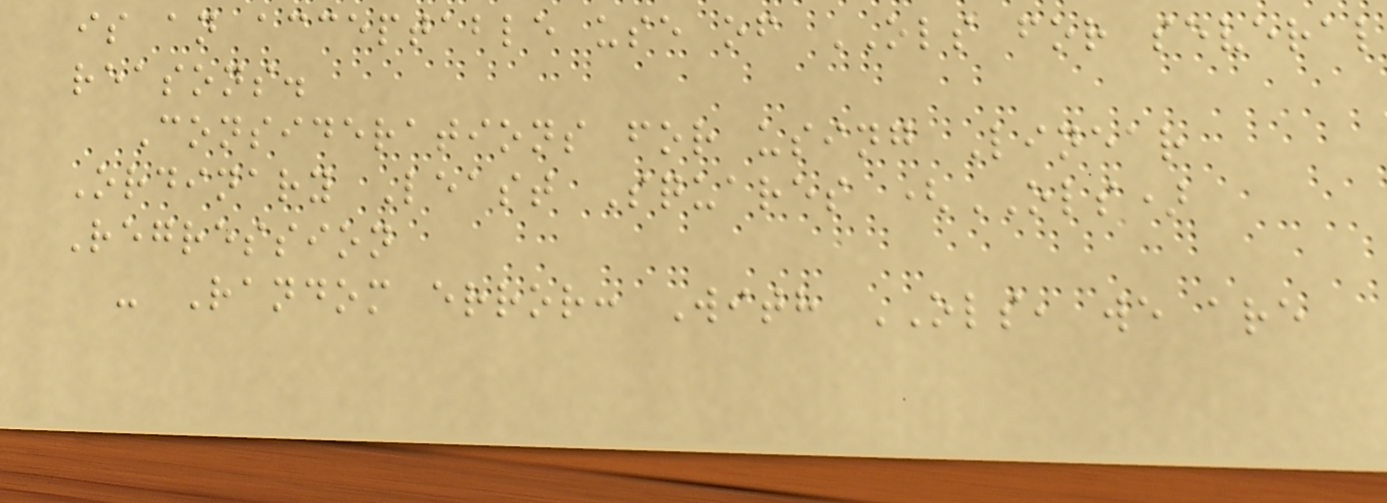is an acceptable use of OLS for several
reasons.
Considerations for using Linear
Ordinary Least Squares (OLS)
Regression
- Random error: With OLS, we are
